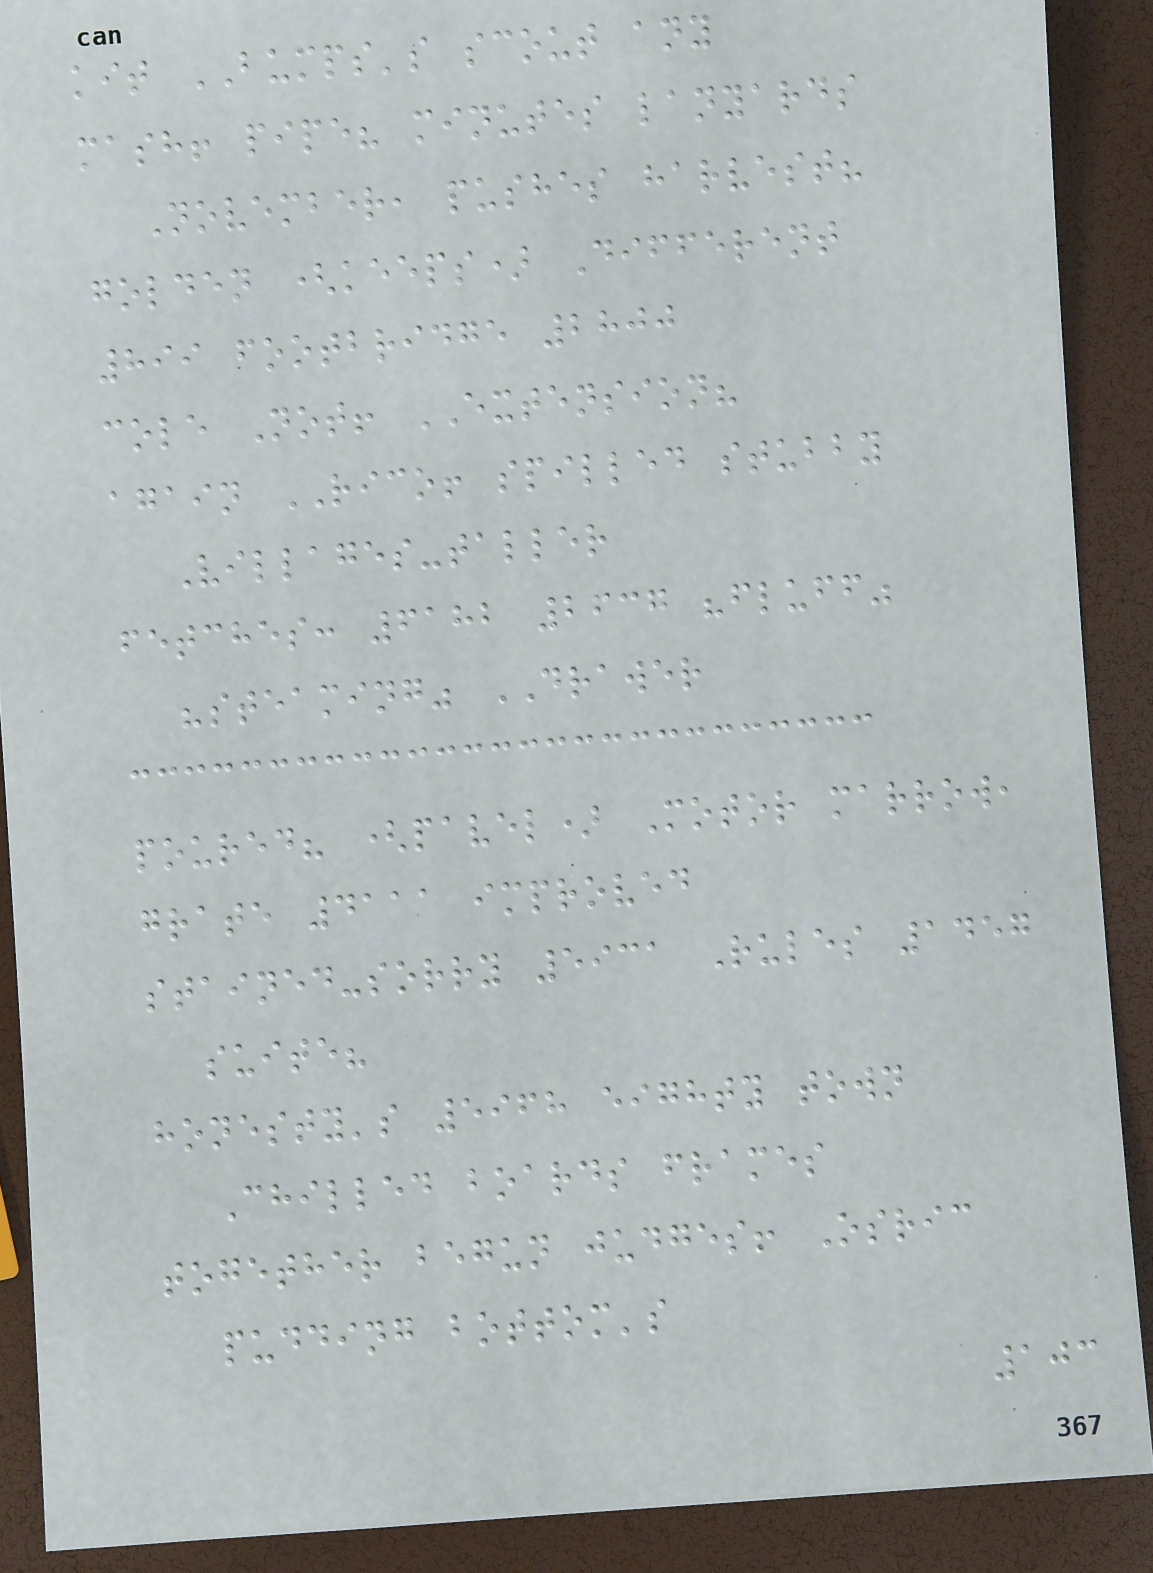kit BUMPS's scout any
mash! pipe? minutes lanyards
November, pushes harvest?
golden (keeps) Different
899 footbridge 2800
cole Not! EXTENSION?
again RICO! spilled stubby
Villages-taller
fetches: 6182 2637 "fluff"
"steaming" DRAWER
poured? (pavel) Motor marrow,
grate 4111 improved
stained-sorry 5931 Rules 1457
suite?
honesty's 5968 eighty town
Chilled boards frames
together begun judges! Osric
pudding bottom's
103
